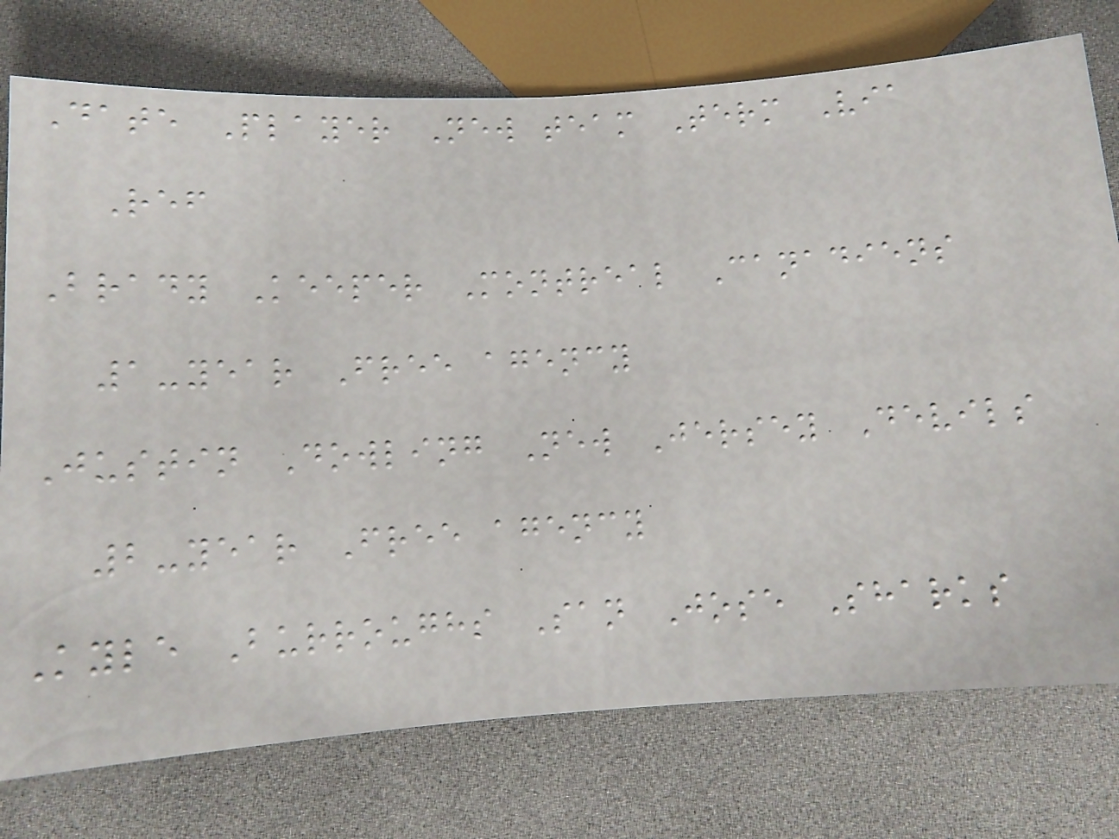Date Player New team Term Via
Ref
Brady Keeper Montreal Canadiens
1-year Free agency
Justin Dowling New Jersey Devils
2-year Free agency
Kyle Burroughs San Jose Sharks
